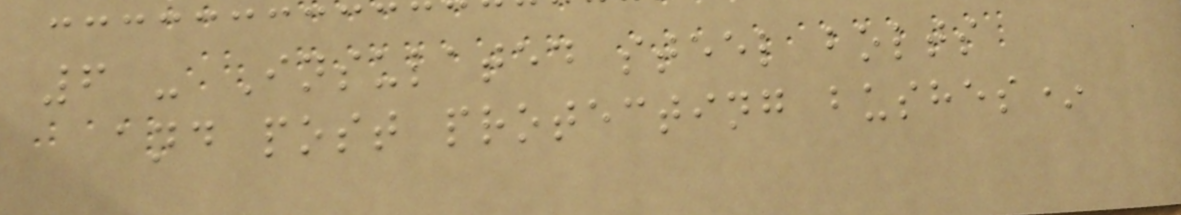6 - Insulated steel bolts
and post protecting bushes*
